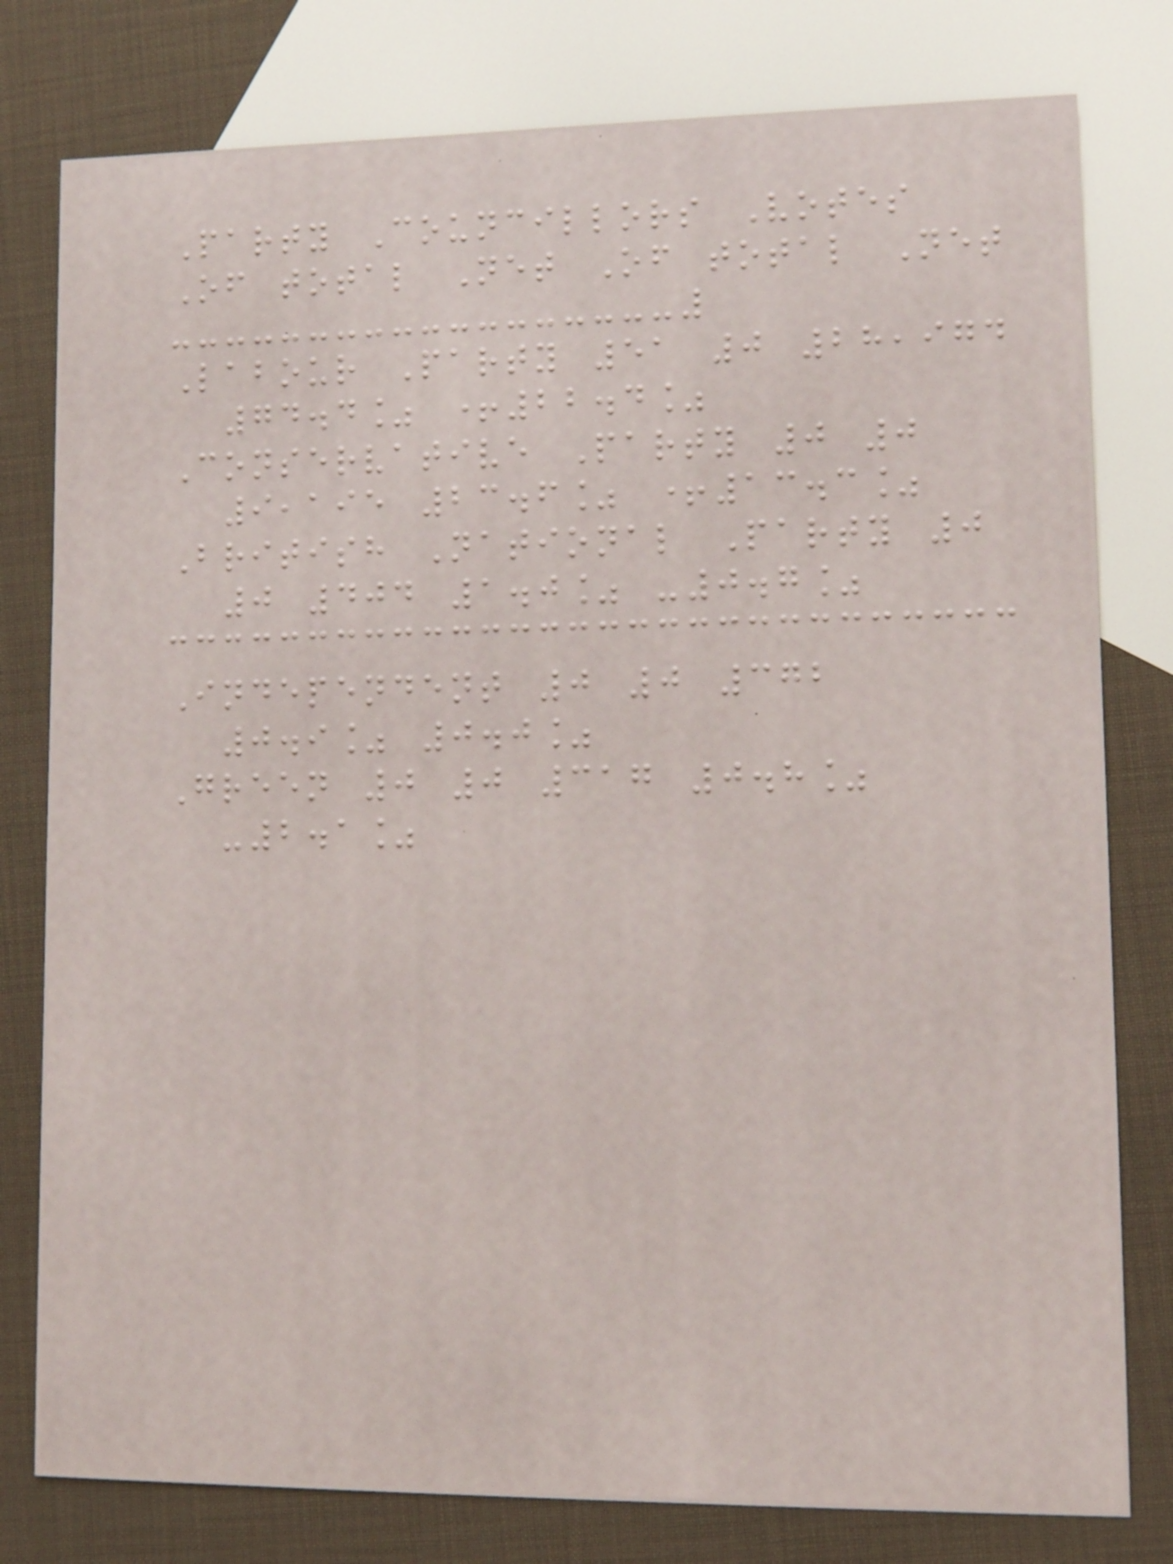Party Councillors Votes
Of total Net Of total Net
Labour Party 51 0 28,974
74.4% +22.4%
Conservative Party 0 0
9,195 23.6% +13.3%
British National Party 0
0 404 1.0% -0.7%
Independent 0 0 372
0.9% 0.0%
Green 0 0 317 0.8%
-2.1%
